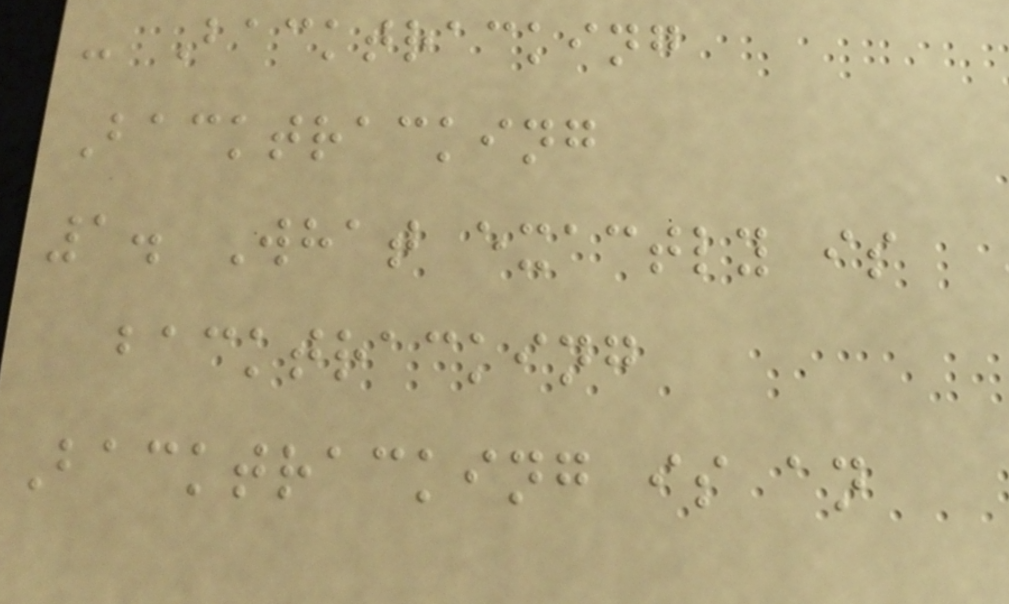- Backtracking
Backtracking
1. What exactly is
backtracking
Backtracking is an
